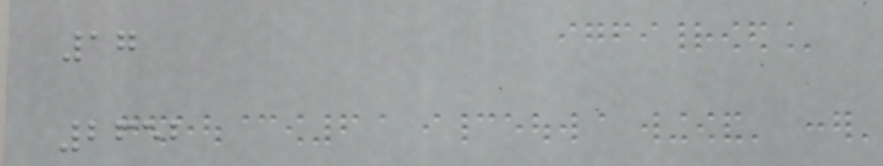17
2652
